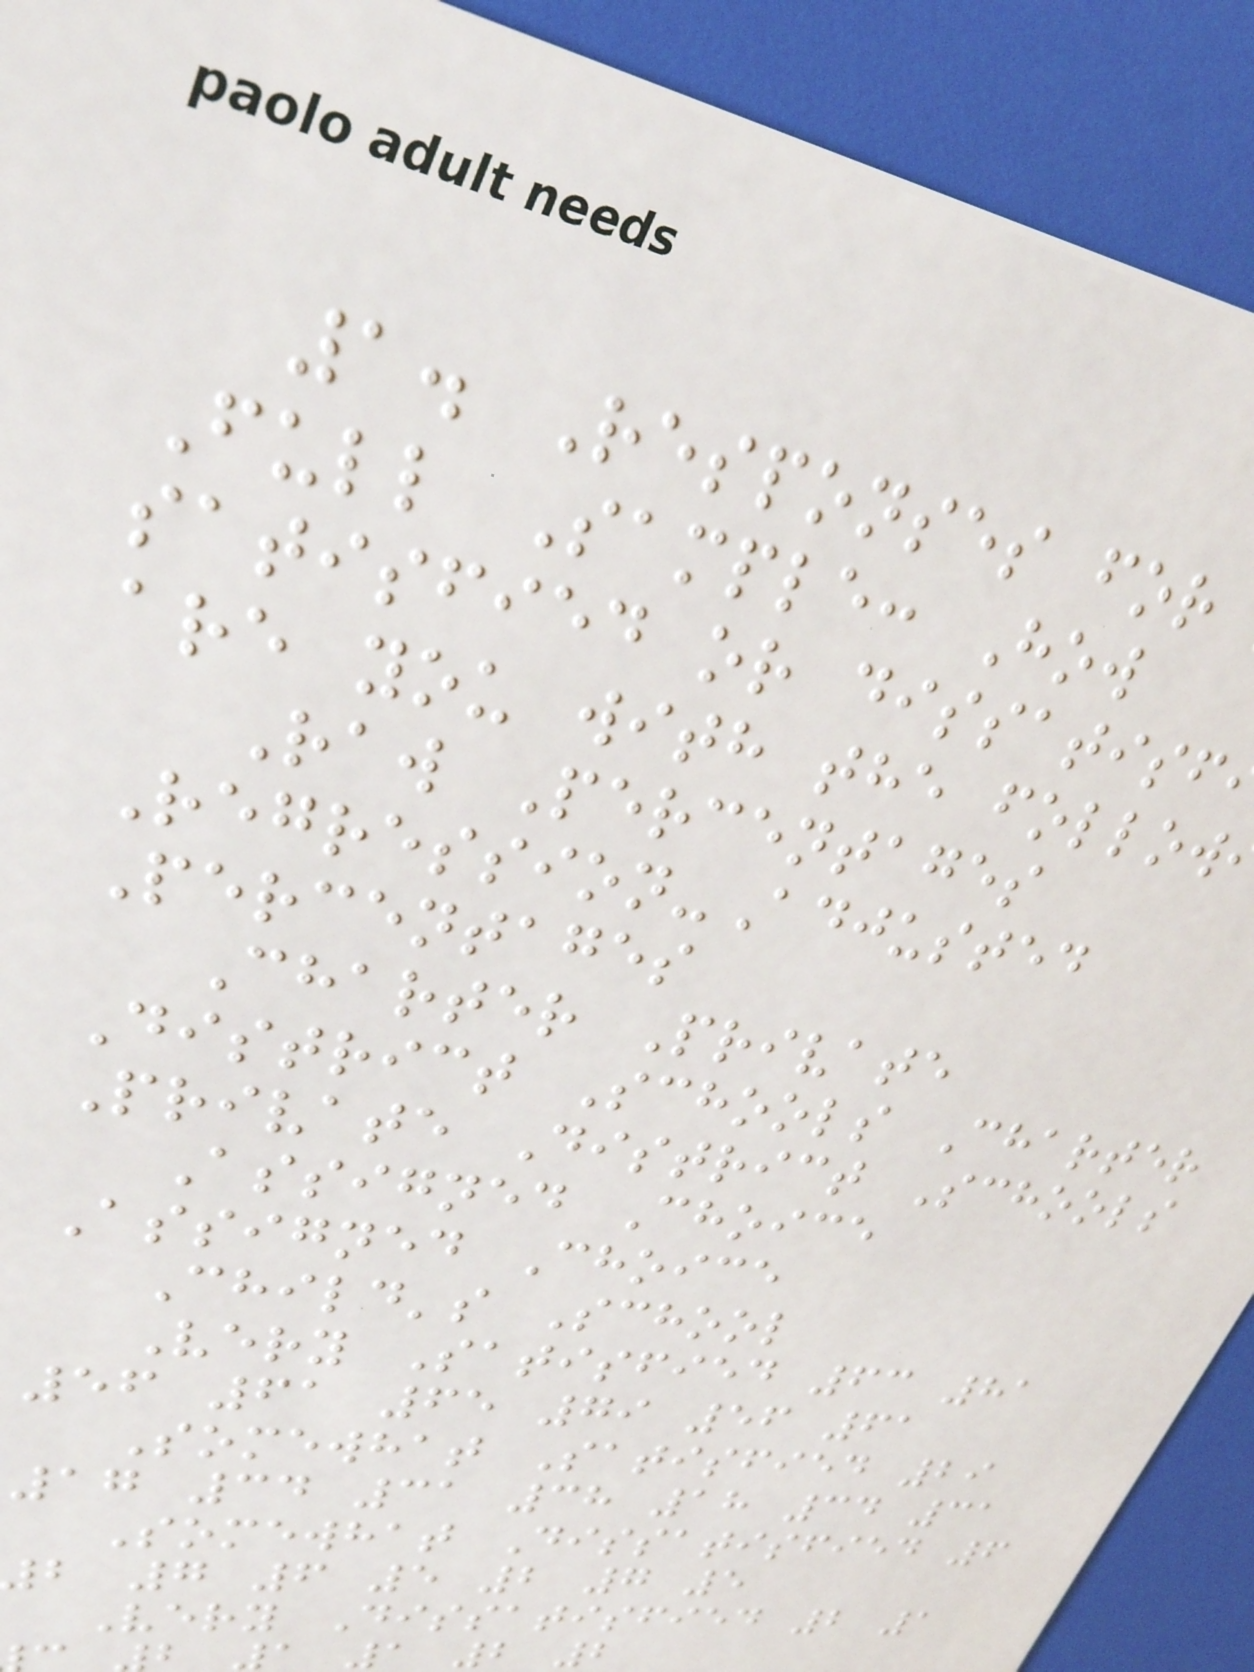1. Responses for
Full Sample: How
satisfied or dissatisf
are you with the follow
Raw Percentages
Regression-Adjusted
Percentages
Charter Private
District Schools Charter
Private District Schools
Assigned Choice
Assigned Choice
Child's School
Very Satisfied 63 81
56 61 65 79 56 61
Somewhat Satisfied 29
17 34 31 38 18 34 31
Somewhat Dissatisfied 6
b 7 6 5 2 7 5
Very Dissatisfied 2 1
1 2 2
